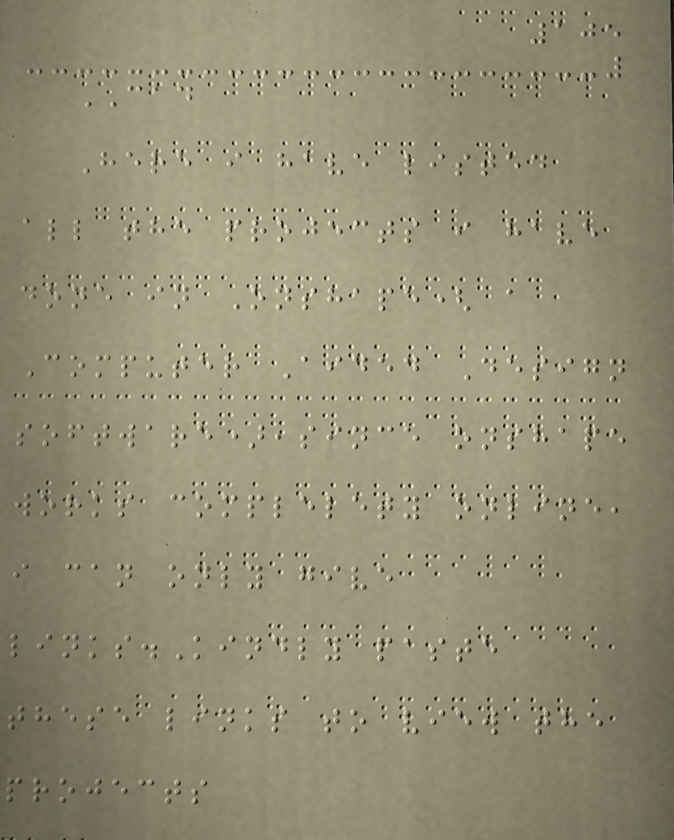105
CAD
Here i have listed
all the projects i have
done in Onshape( a
Computer Aided Design
software),since onshape
works complelety online,
i can only give
links.Kindly paste
these links to view the
projects
